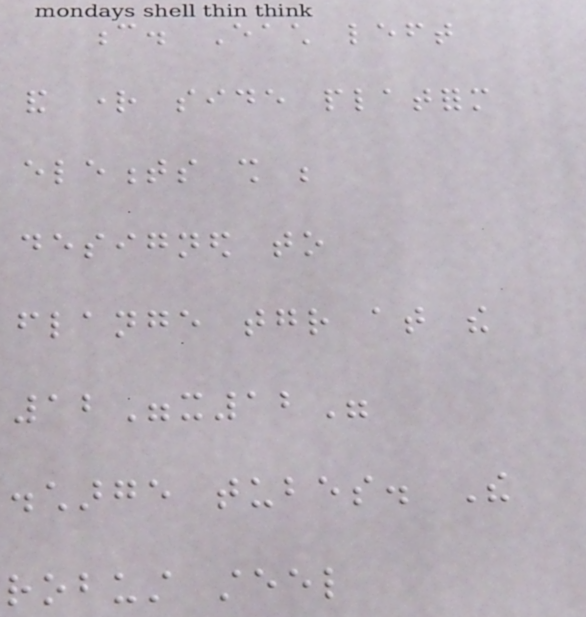c. Each left
and right side platform
elements shall be
designed to
flange together at the
12"x12"
discharge tubes. The
robust steel
